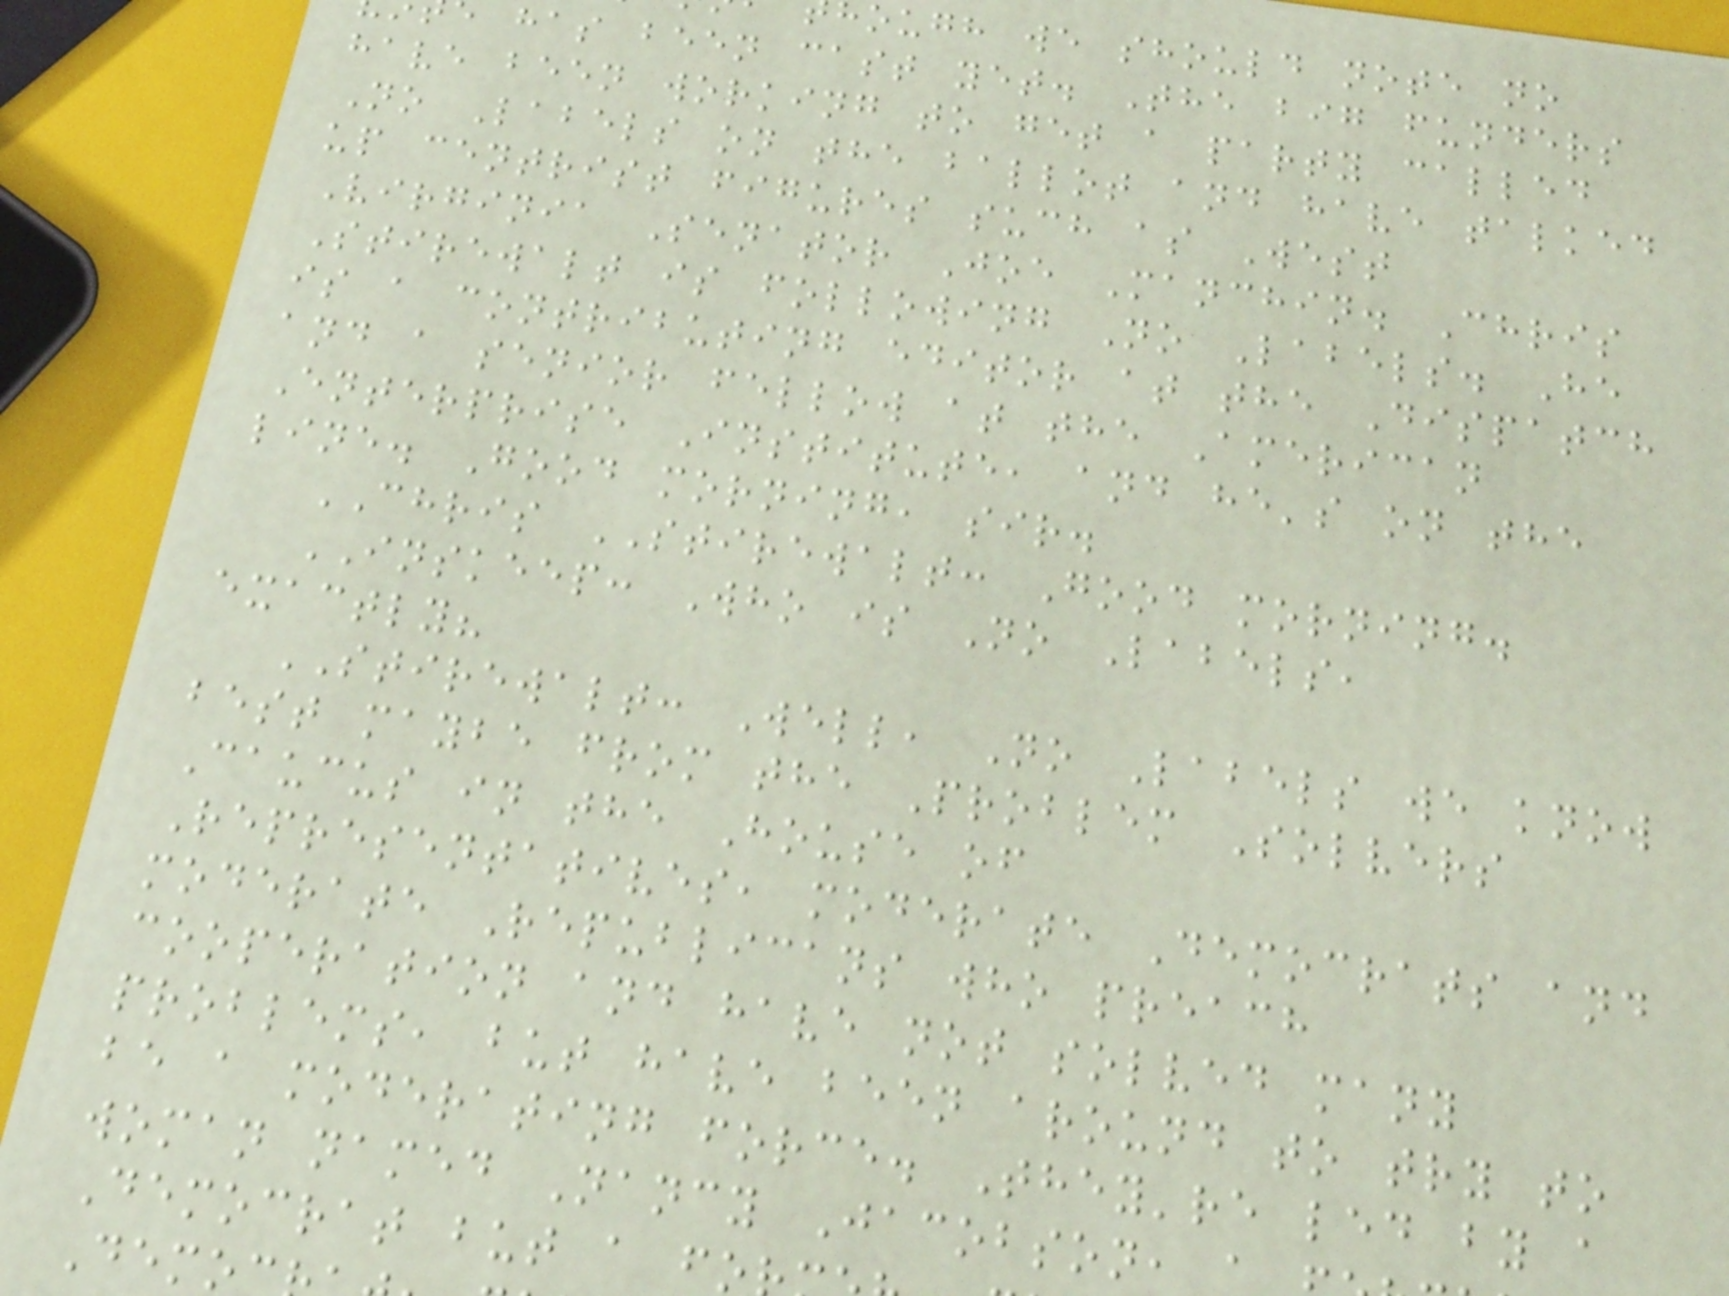ough we should note no
has been cast yet. The big funders
have been working to get a party called
No Labels on the ballot and have talked
up centrist figures such as West
Virginia Senator Joe Manchin. Chris
Stirewalt is following No Labels. He
is a contributing editor at the Dispatch
and a senior fellow at the American
Enterprise Institute, and he's on the
line. Good morning, sir.
CHRIS STIREWALT: Good morning.
INSKEEP: Who is No Labels,
exactly?
STIREWALT: Well, No Labels we know
best maybe from the Problem Solvers
Caucus in the House of
Representatives, moderate Democrats and
moderate Republicans who preach
cooperation and have not solved many
problems, but have been around to try to
be a moderating force. They're led by a
woman named Nancy Jacobson,
Democrat but a fo
